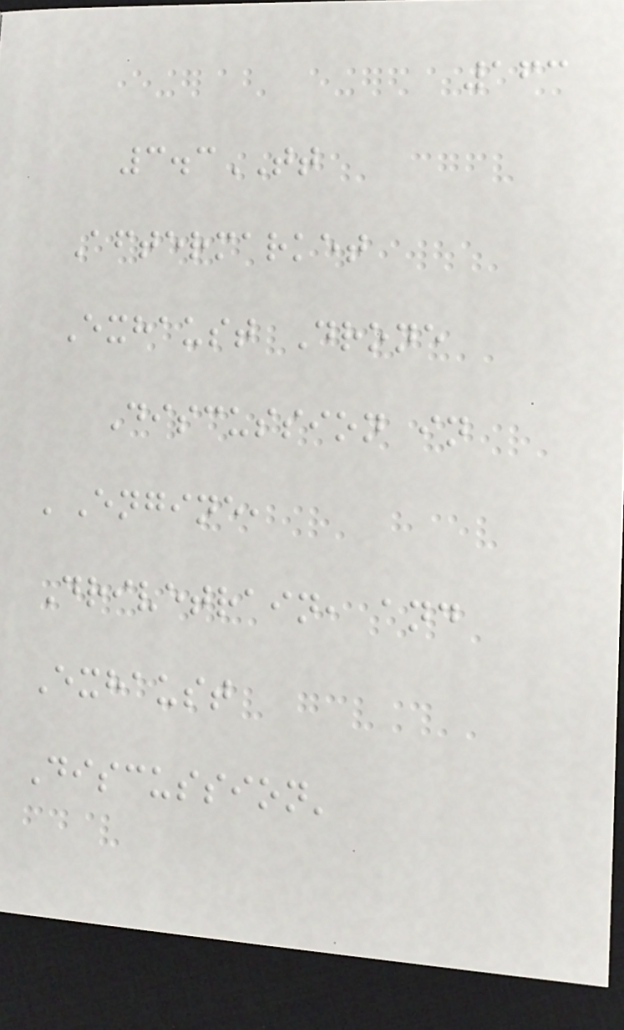163
3.3TT
Aftermarket
Exhaust Drone
Discussion in
'Engine,
Drivetrain, and
Exhaust
Discussion'
